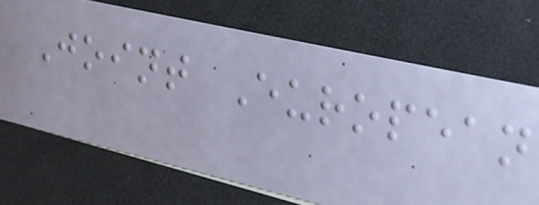Joint European
